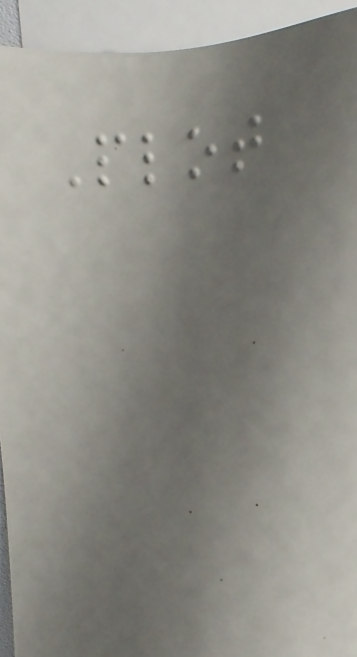Plot
